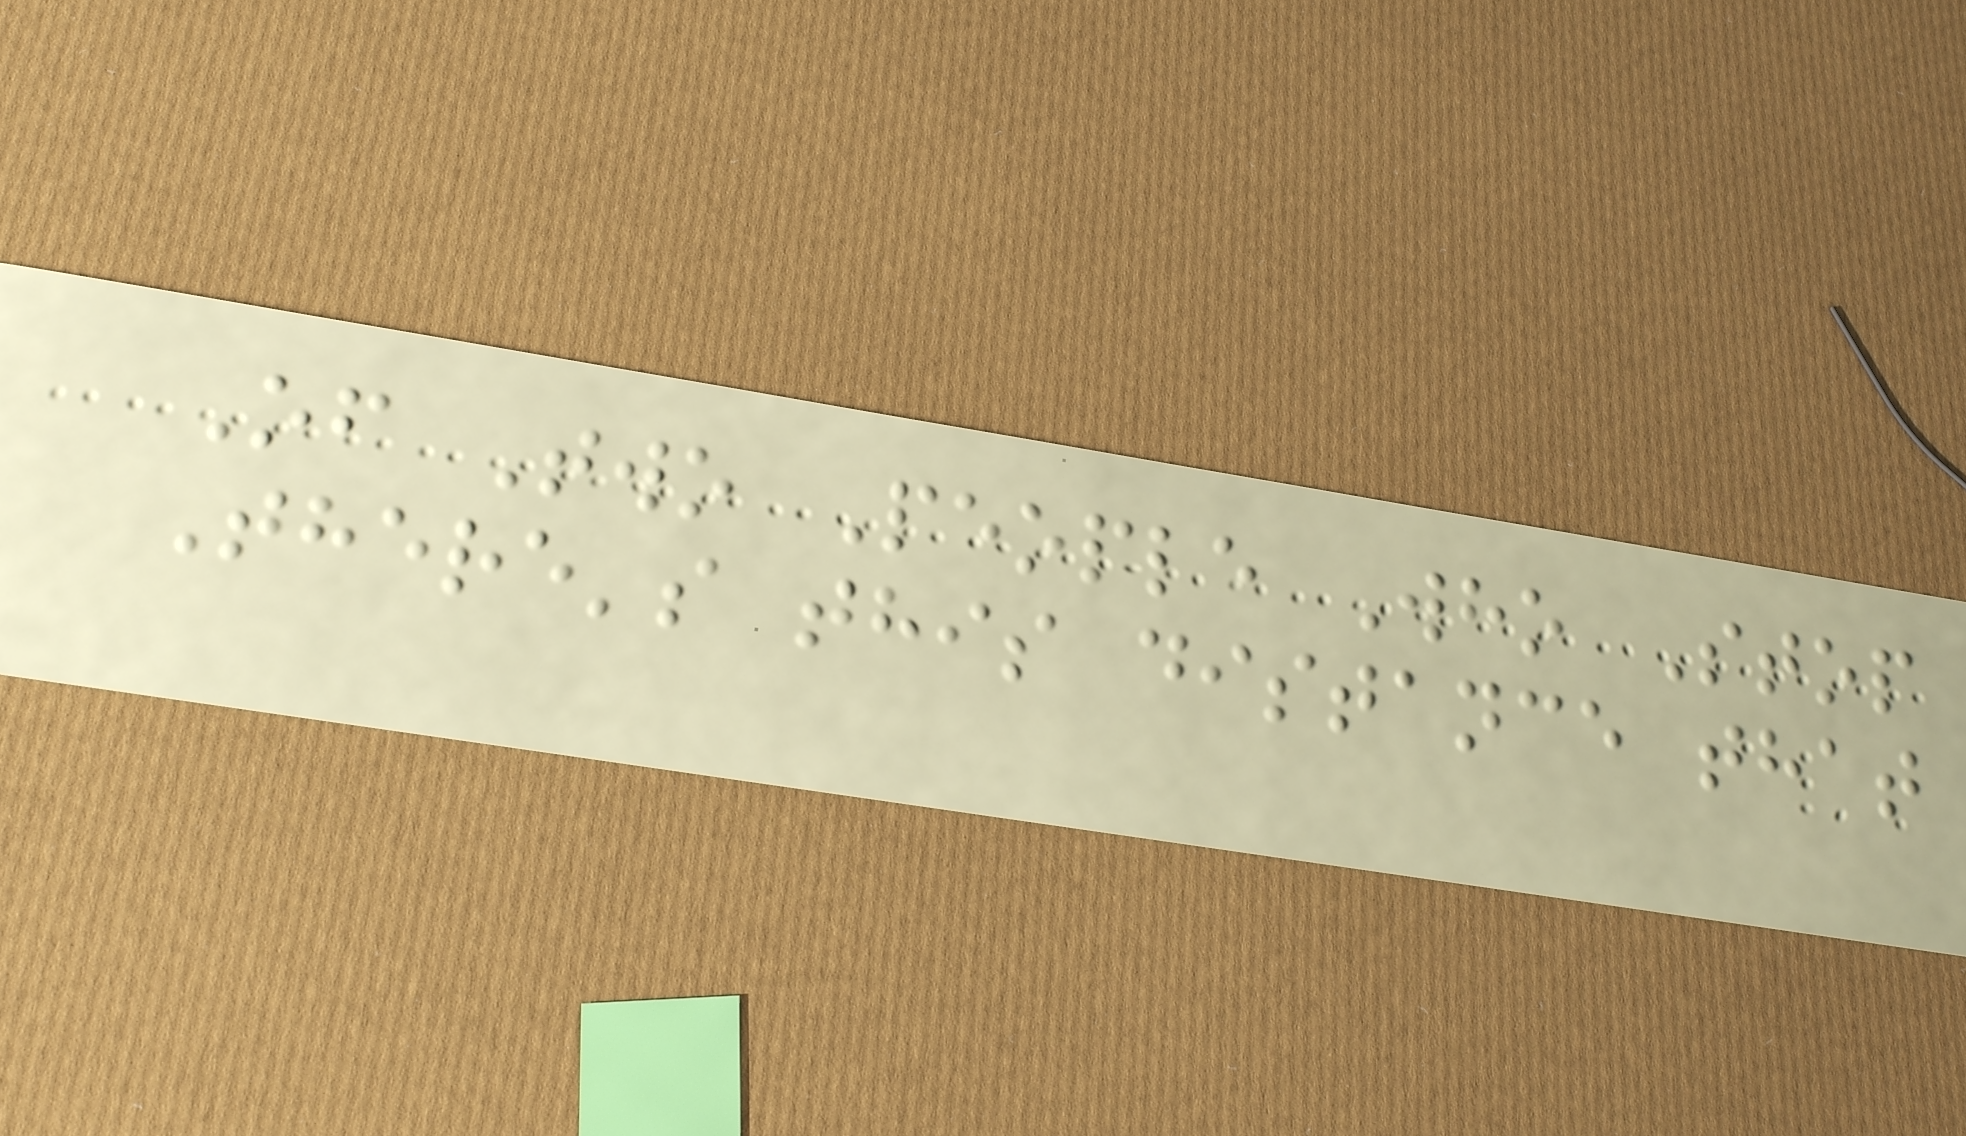Of Two People Who Stop
There's this distance that
